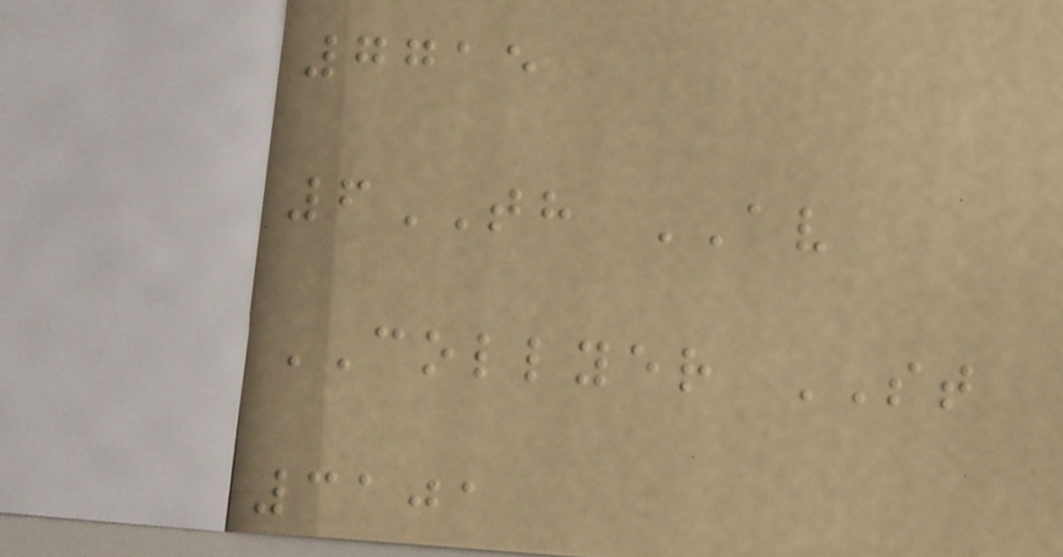7715
6TH AV
COLLYER ST
3101
